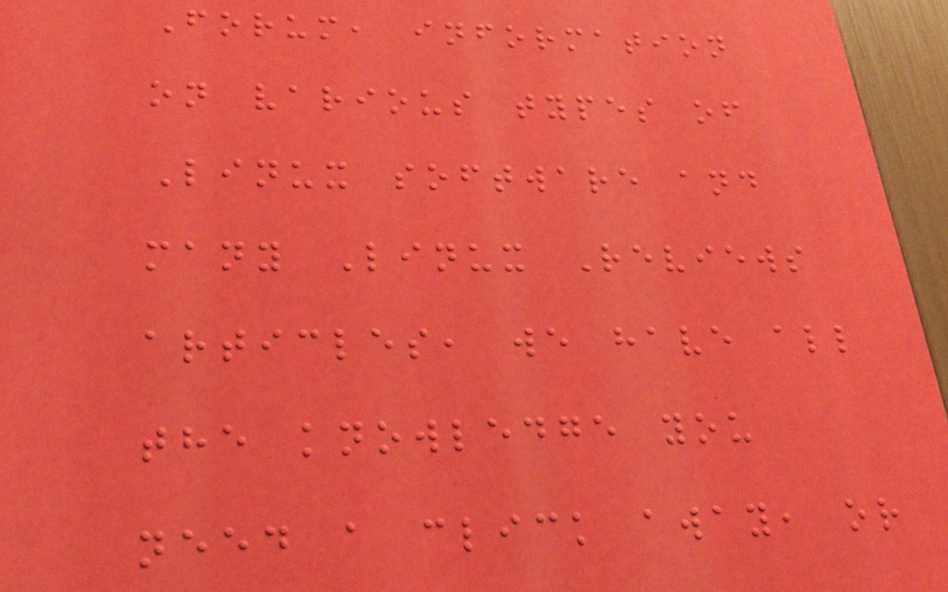Forum, information
on various types of
Linux software and
many Linux Reviews
articles, we have all
the knowledge you
need a click away, or
